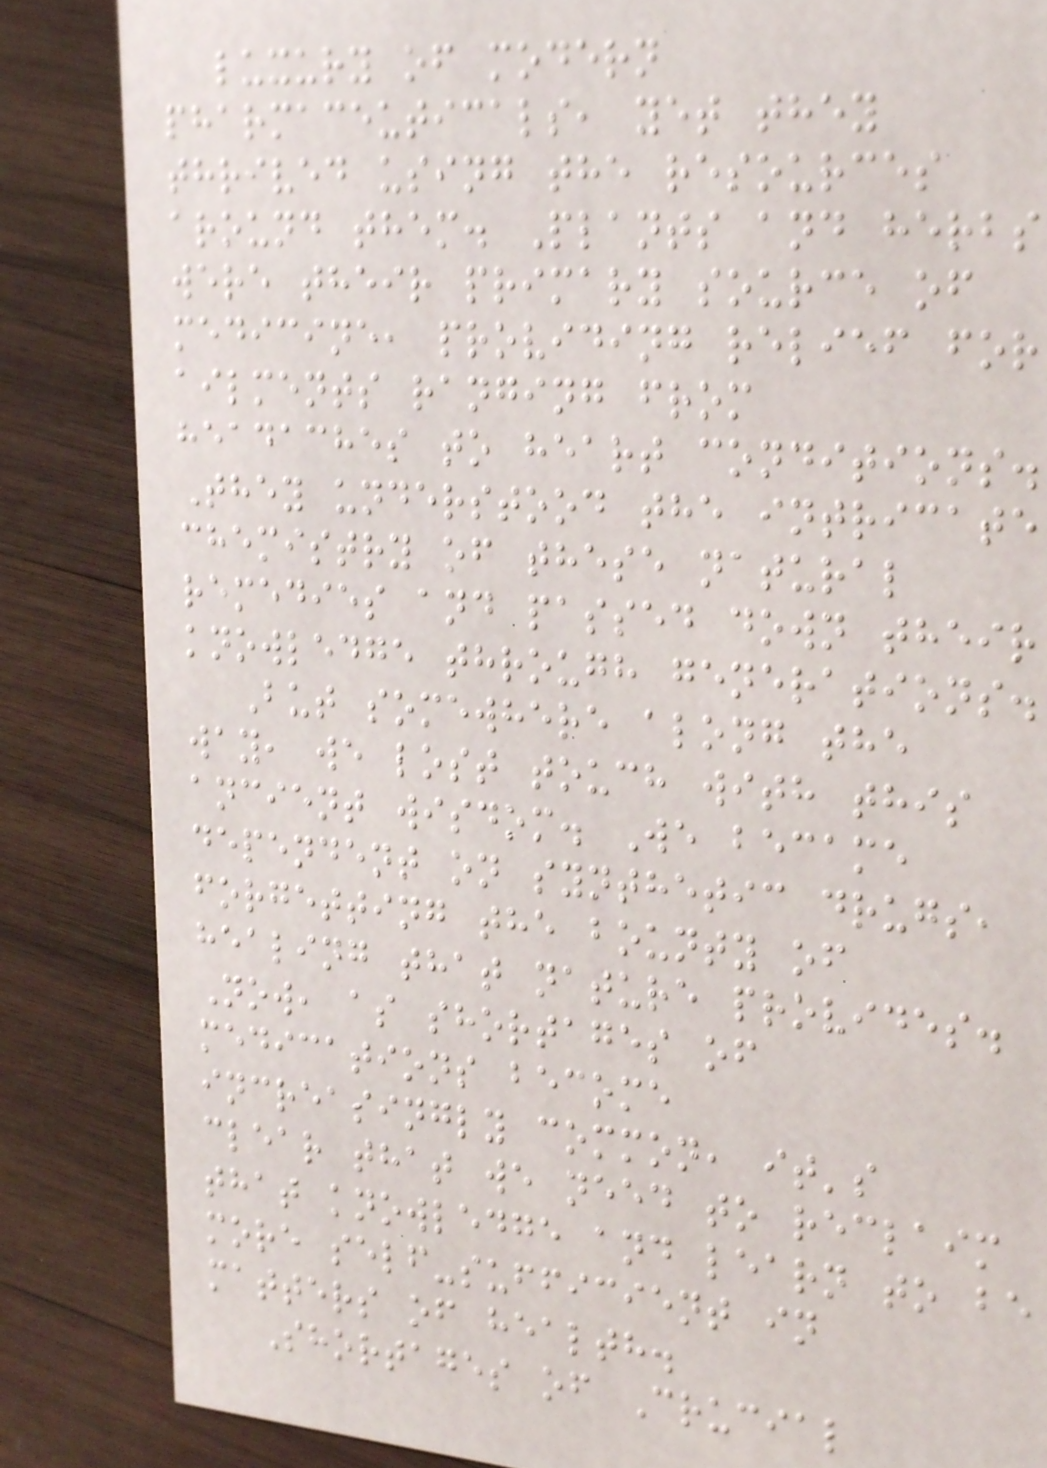luxury of modern
pharmaceuticals, yet they
thrived using the resources
around them. Plants and herbs
were their primary source of
medicine, providing relief for
ailments ranging from
headaches to heart conditions.
They understood the intricate
chemistry of these natural
remedies and passed down their
knowledge through generations.
But somewhere along the
way, we lost touch with this
ancient wisdom. We became
dependent on synthetic drugs,
forgetting the bounty of
healing that nature provides.
Now, as shortages of
medications become
increasingly common, it's
clear that we need to reclaim
that knowledge and learn to be
more self-sufficient in
matters of health.
Shortages of Crucial
